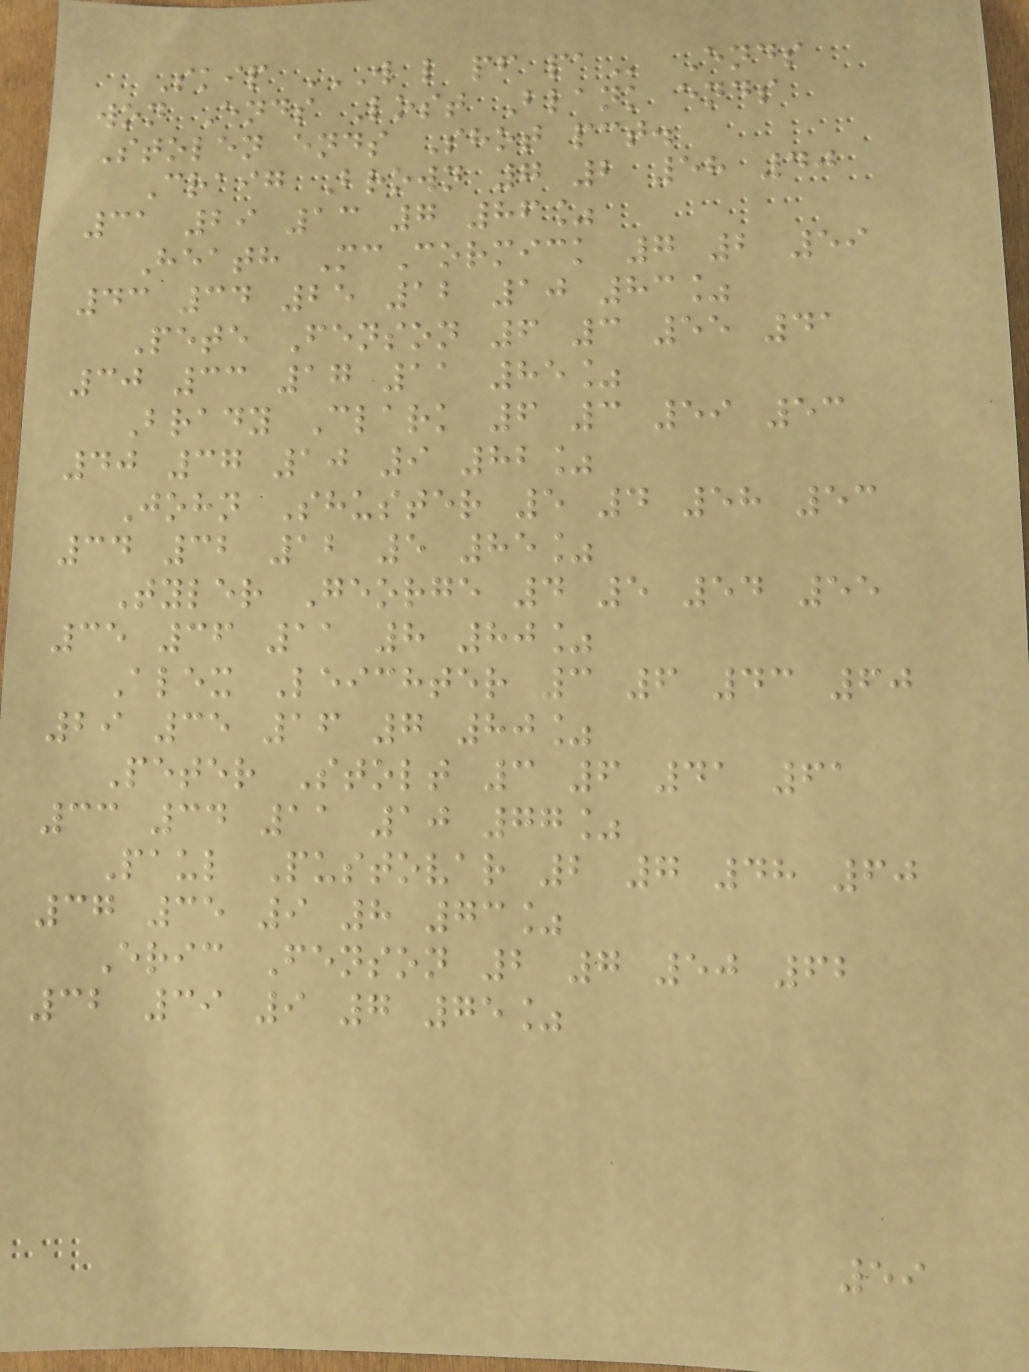Skip W L PF PA Ends
won Ends Lost Blank ends
Stolen ends Shot pct.
Craig Brown 7 2 58 40
31 29 13 7 86%
Heath McCormick 7 2 59
43 34 25 12 10 83%
Pete Fenson 6 3 55 41
30 33 17 11 85%
Brady Clark 6 3 59 53
40 37 10 9 82%
John Shuster 5 4 58 53
34 32 12 5 85%
Tyler George 4 5 54 55
35 36 11 8 80%
Alex Leichter 3 6 43 60
29 35 16 7 80%
Peter Stolt 3 6 41 61
33 34 11 10 77%
Paul Pustovar 2 7 48 60
37 35 9 8 73%
Eric Fenson 2 7 50 62
32 39 9 7 75%
59
